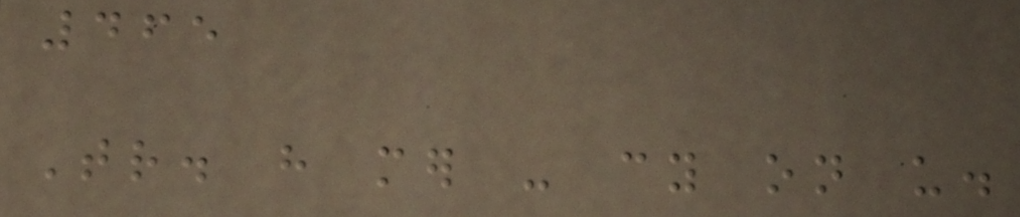465
Tr. have mer - cy on us.
